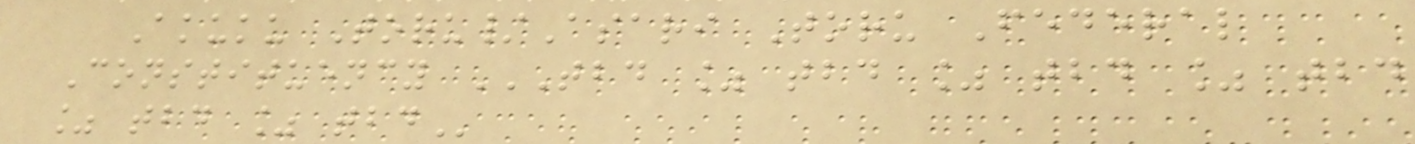Akuku Toru/Asari Toru Federal
Constituency TBD % TBD % TBD % TBD
% TBD % TBD
